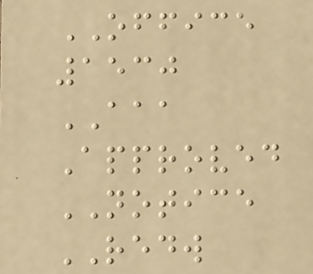OFFICE
1530
AAA
Approved
NOTICE
REDW
